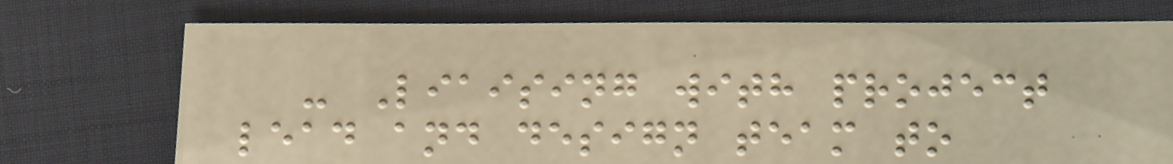- Liaising with project
lead and design team to
